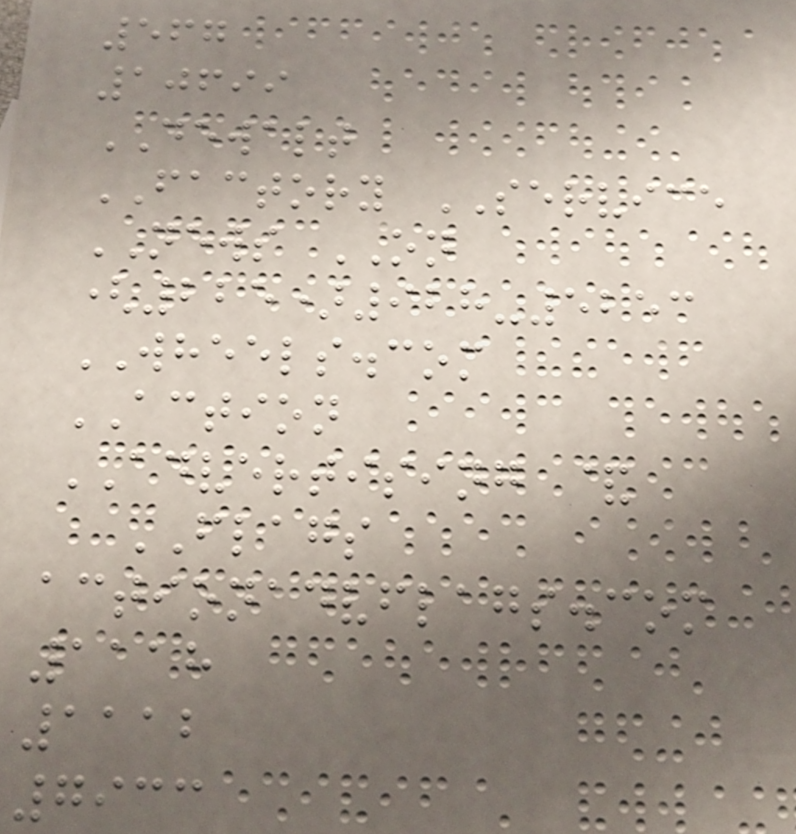567
10699
DEWALT
FACTORY SERVICE
NEWS ON
(225)928-5253
WHEELS.com
ACTION
ADVERTISING &
FLAGS
actionadvflags.com
1118
1112
7933
